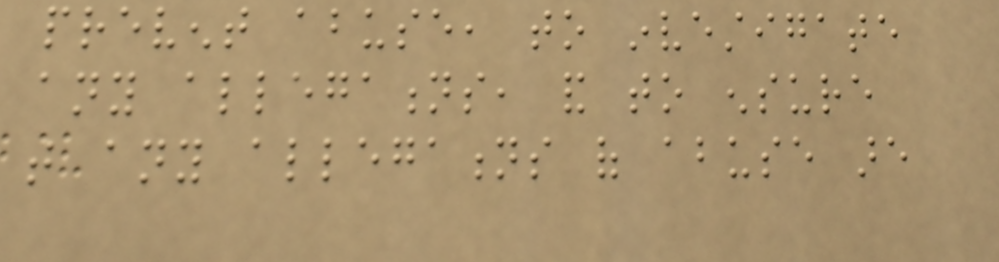prevent abuse, to investigate
any allegations, and to ensure
that any allegations of abuse are
